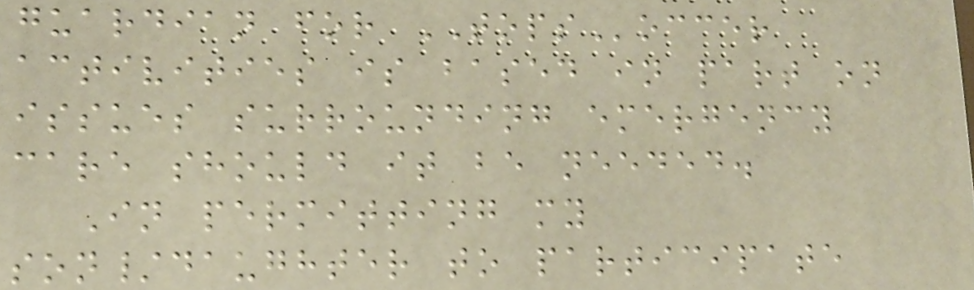guardian for TOPSoccer
activities is based in part on
issues surrounding emergency
care should it be needed.
In permitting my
son/daughter to participate
